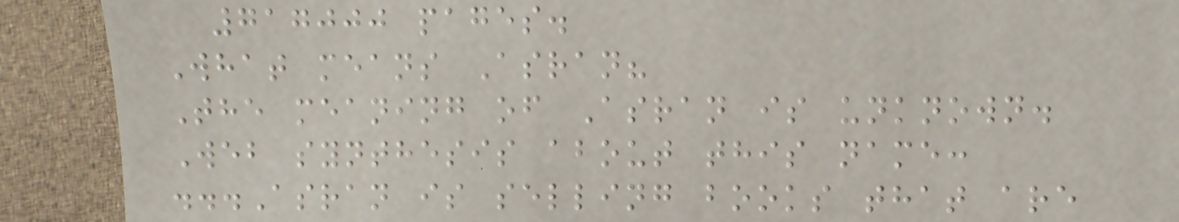717000 pages.
What means Asran?
The meaning of Asran is unknown.
Web synthesis about this name:
...Asran is selling books that are
